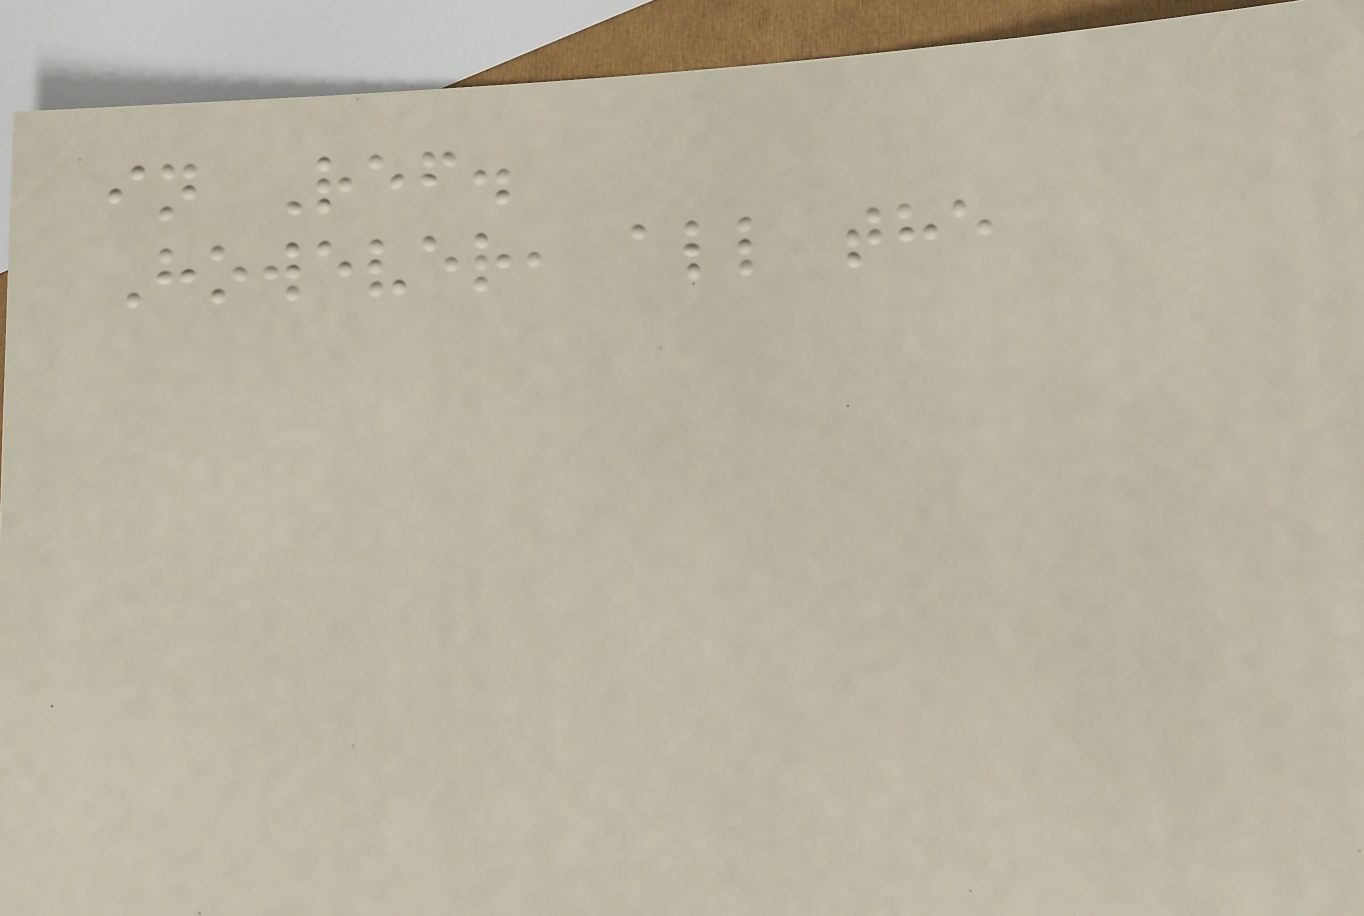in Ref.
However, all the
